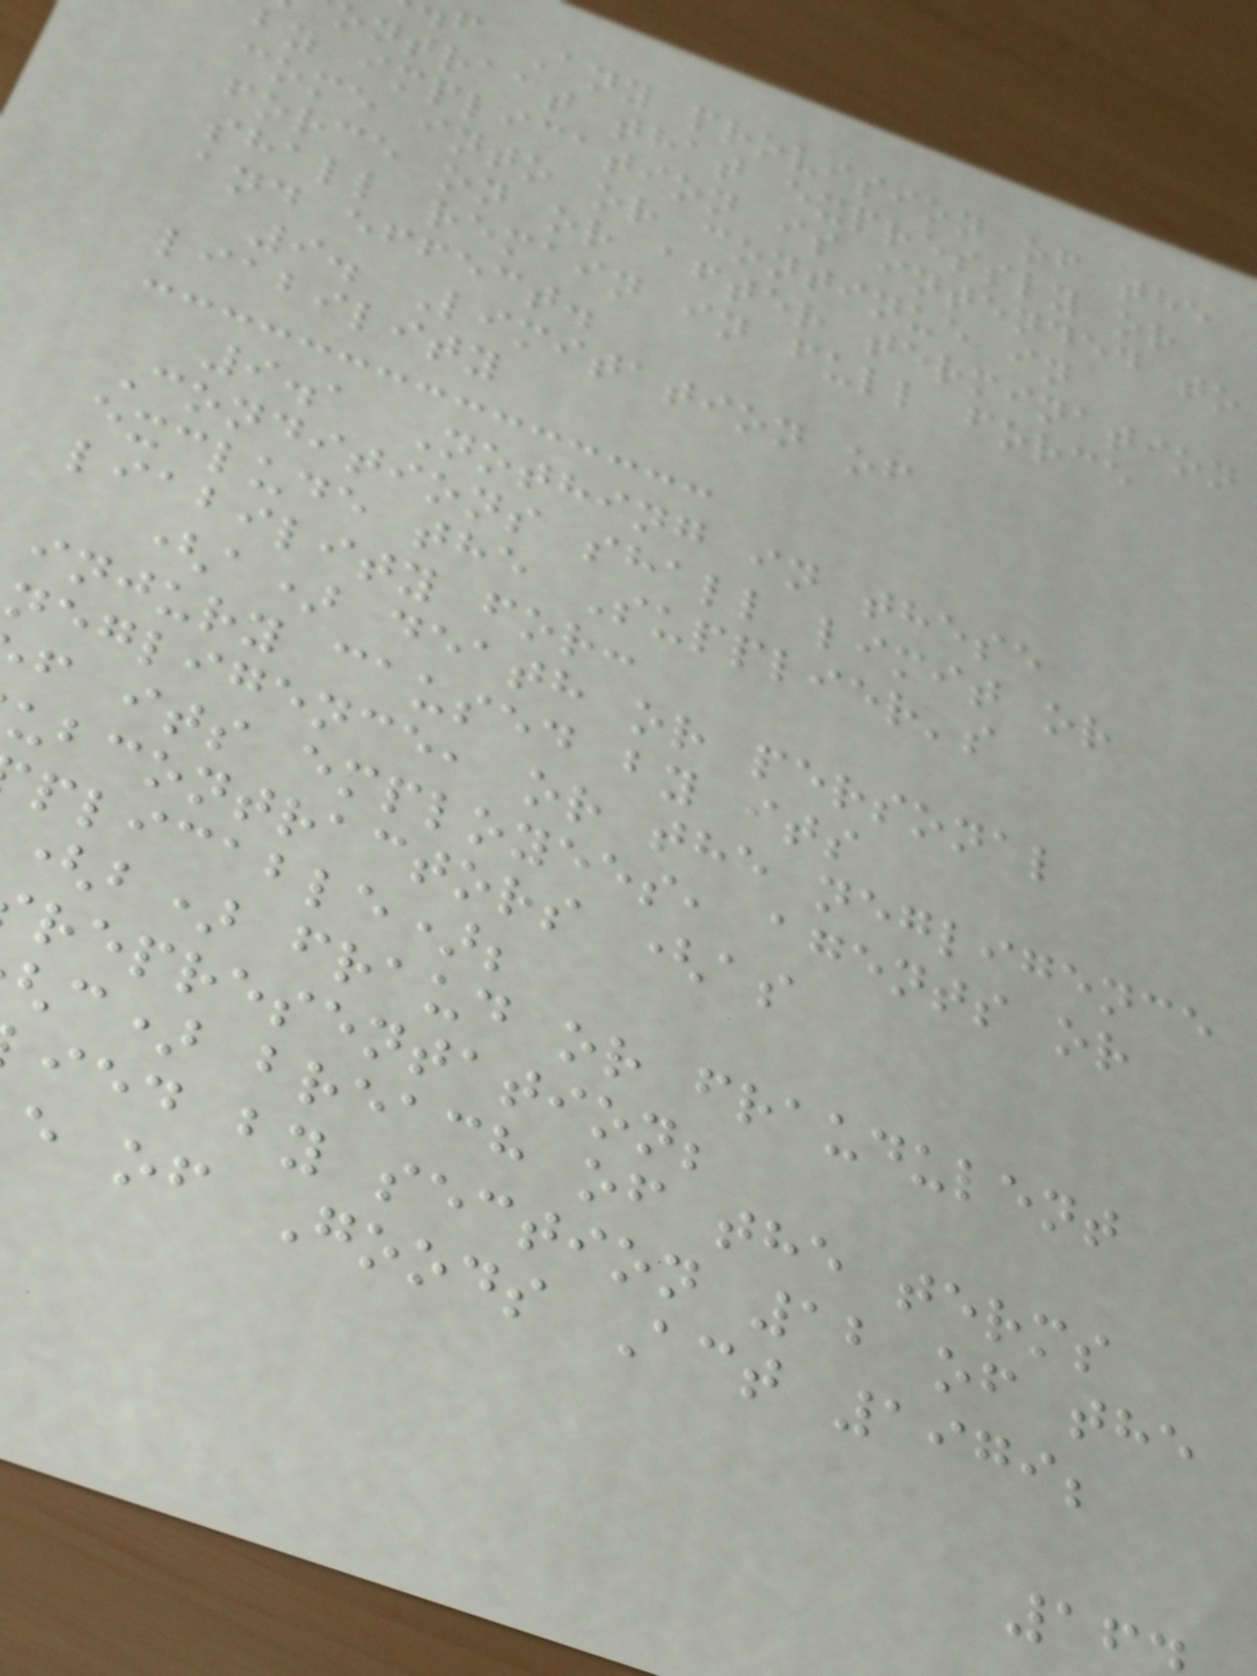f Any provision of the
ontract that expressly or
by implication is intended to
come into or continue in
force on or after termination
shall remain in full force
and effect.
9. Limitation of
liability
9.1 Nothing in these
Conditions shall limit or
exclude the Supplier's
liability for:
(a) death or personal
injury caused by its
negligence, or the negligence
f its employees, agents or
ubcontractors (as
plicable);
(b) fraud or fraudulent
representation;
c) breach of the terms
ied by section 12 of the
e of Goods Act 1979;
